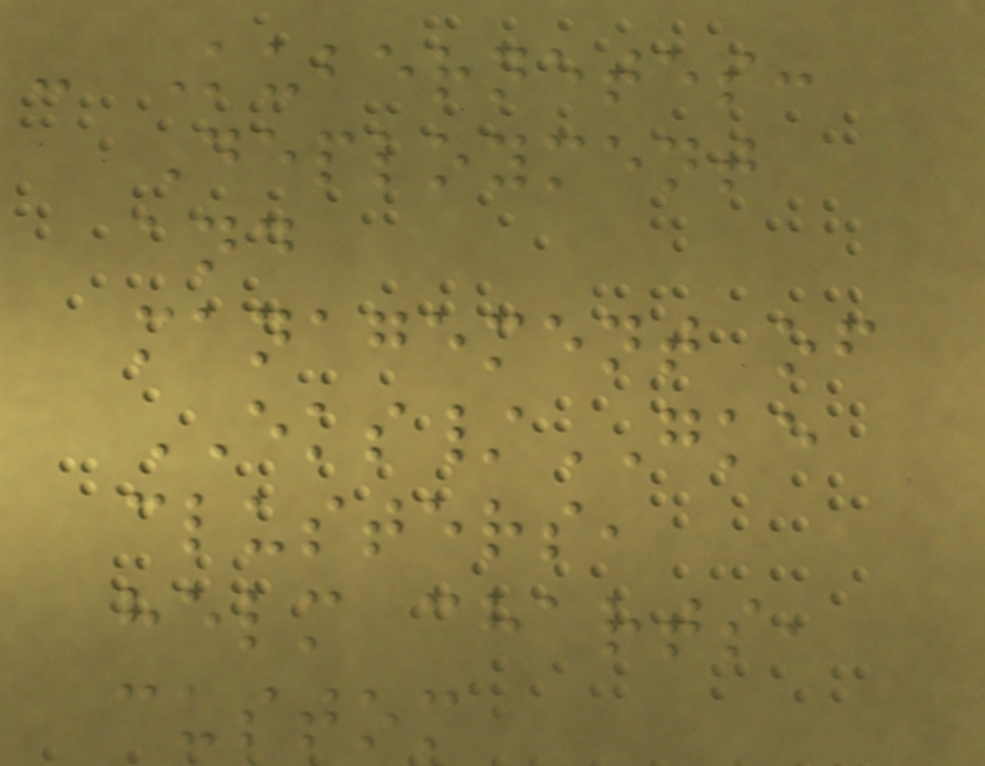- Kubernetes:
Deployment
and
management of
EKS/GKE
clusters,
helm charts,
custom
